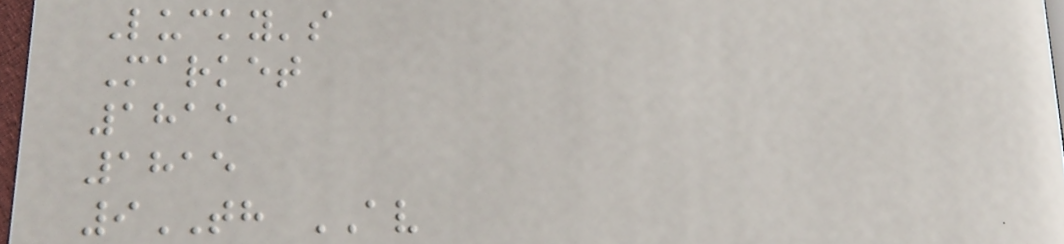Lucky's
Market
1815
1815
9TH AV
